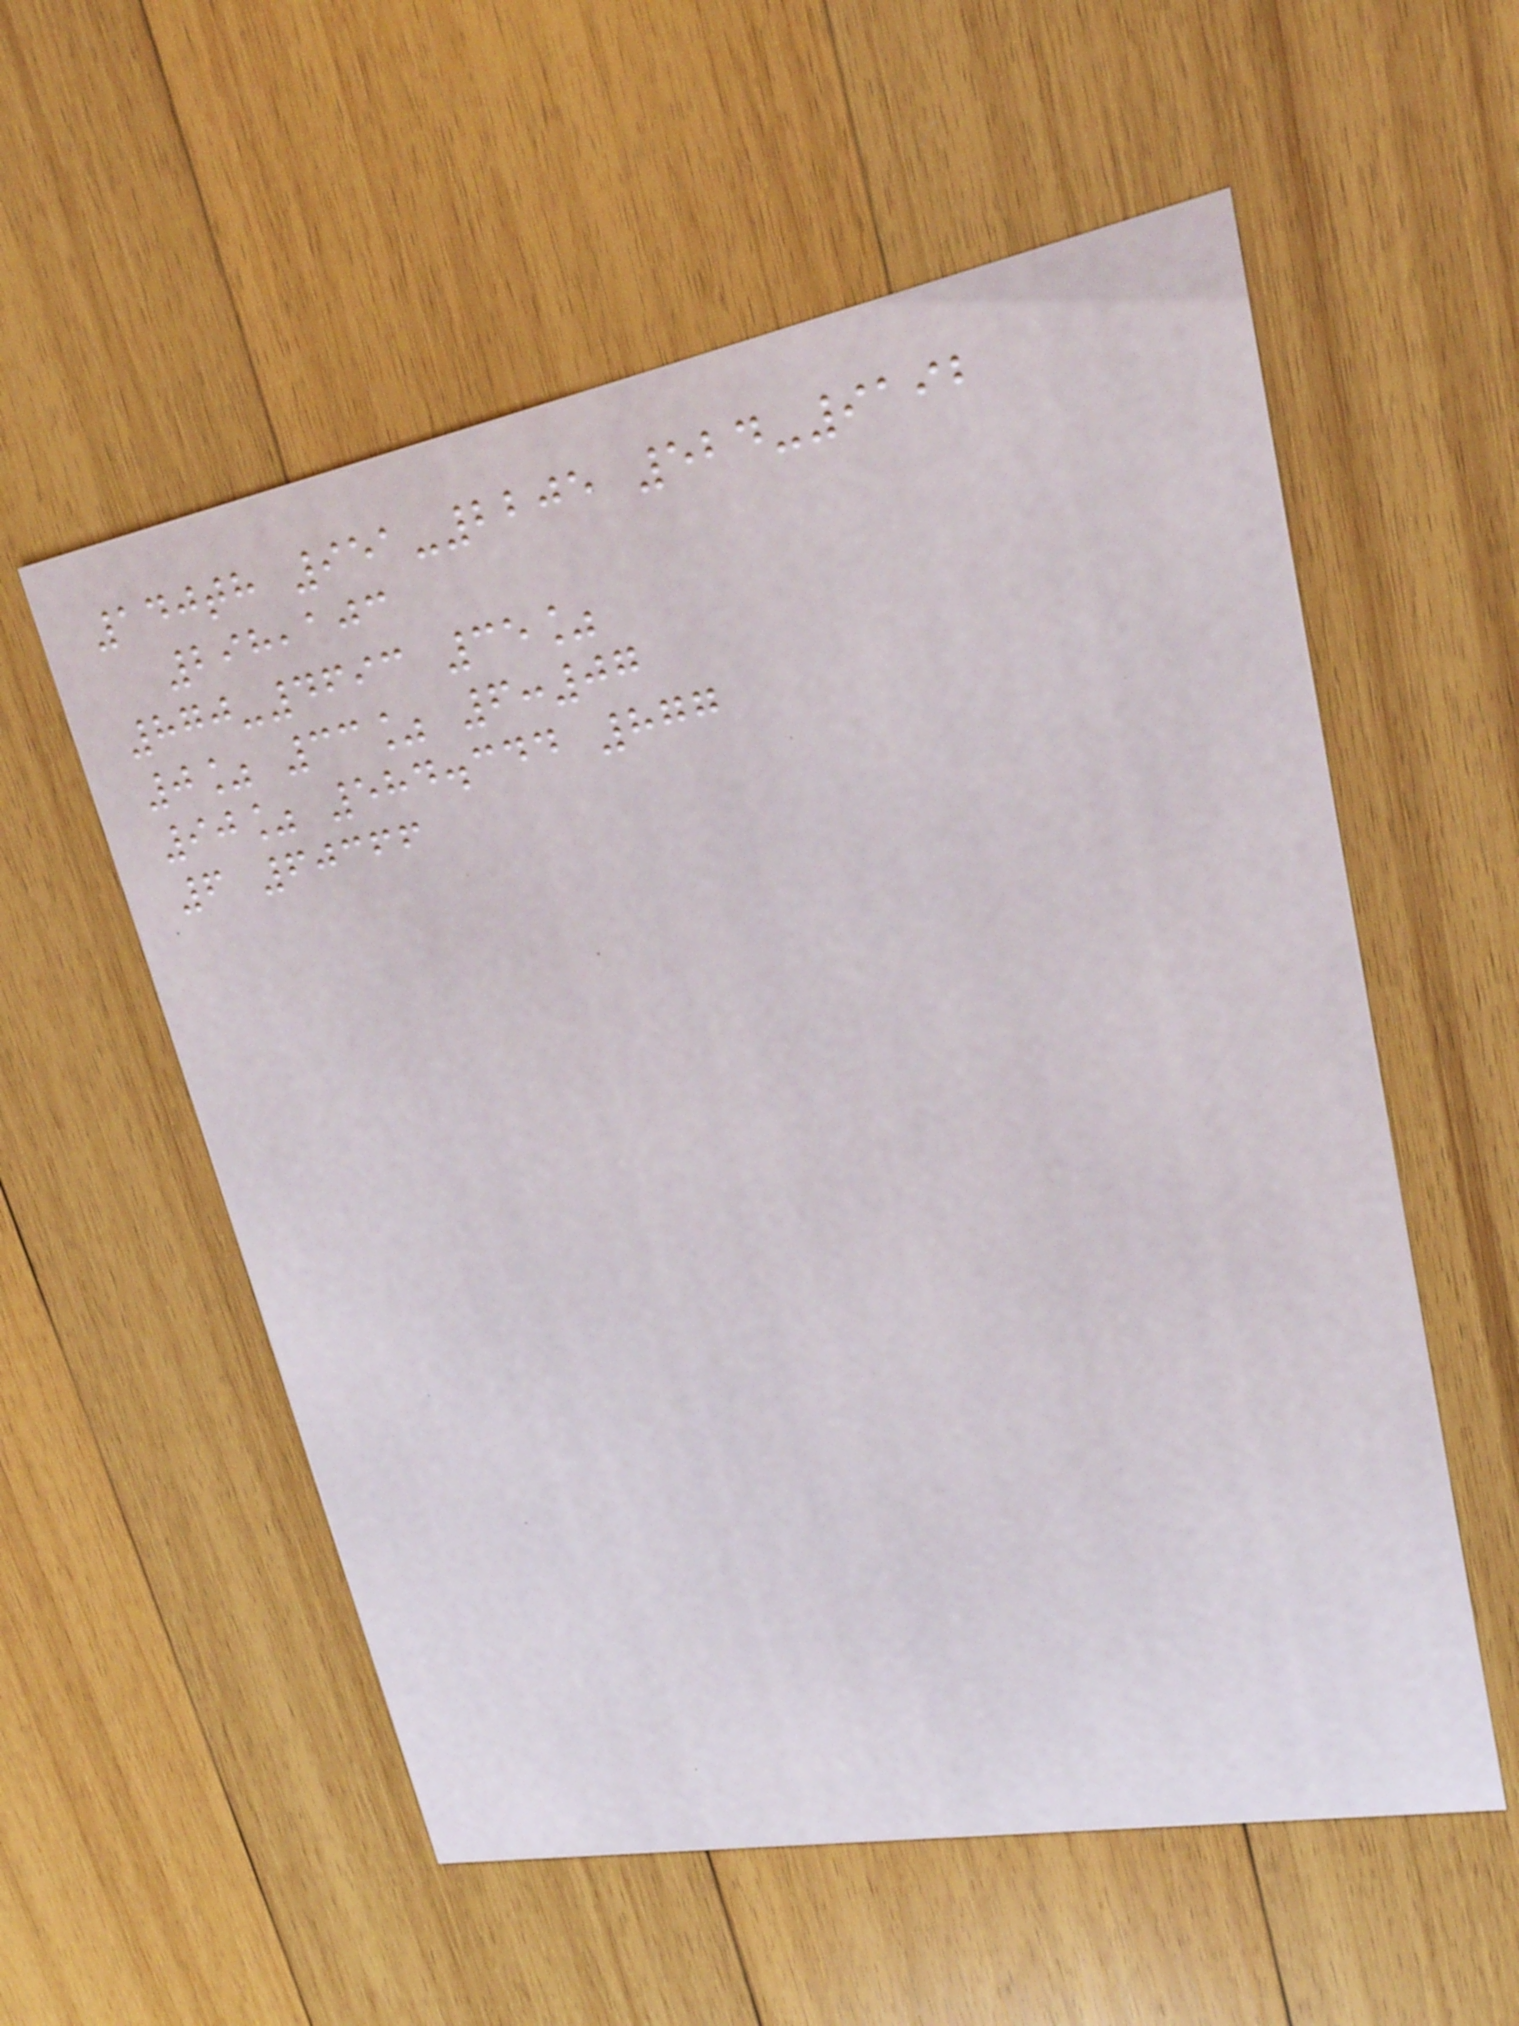140th 951-2205 524-9192
298,103
870-4693 35%
0% 33% 6:07
90% 584.344 877
6 60366
